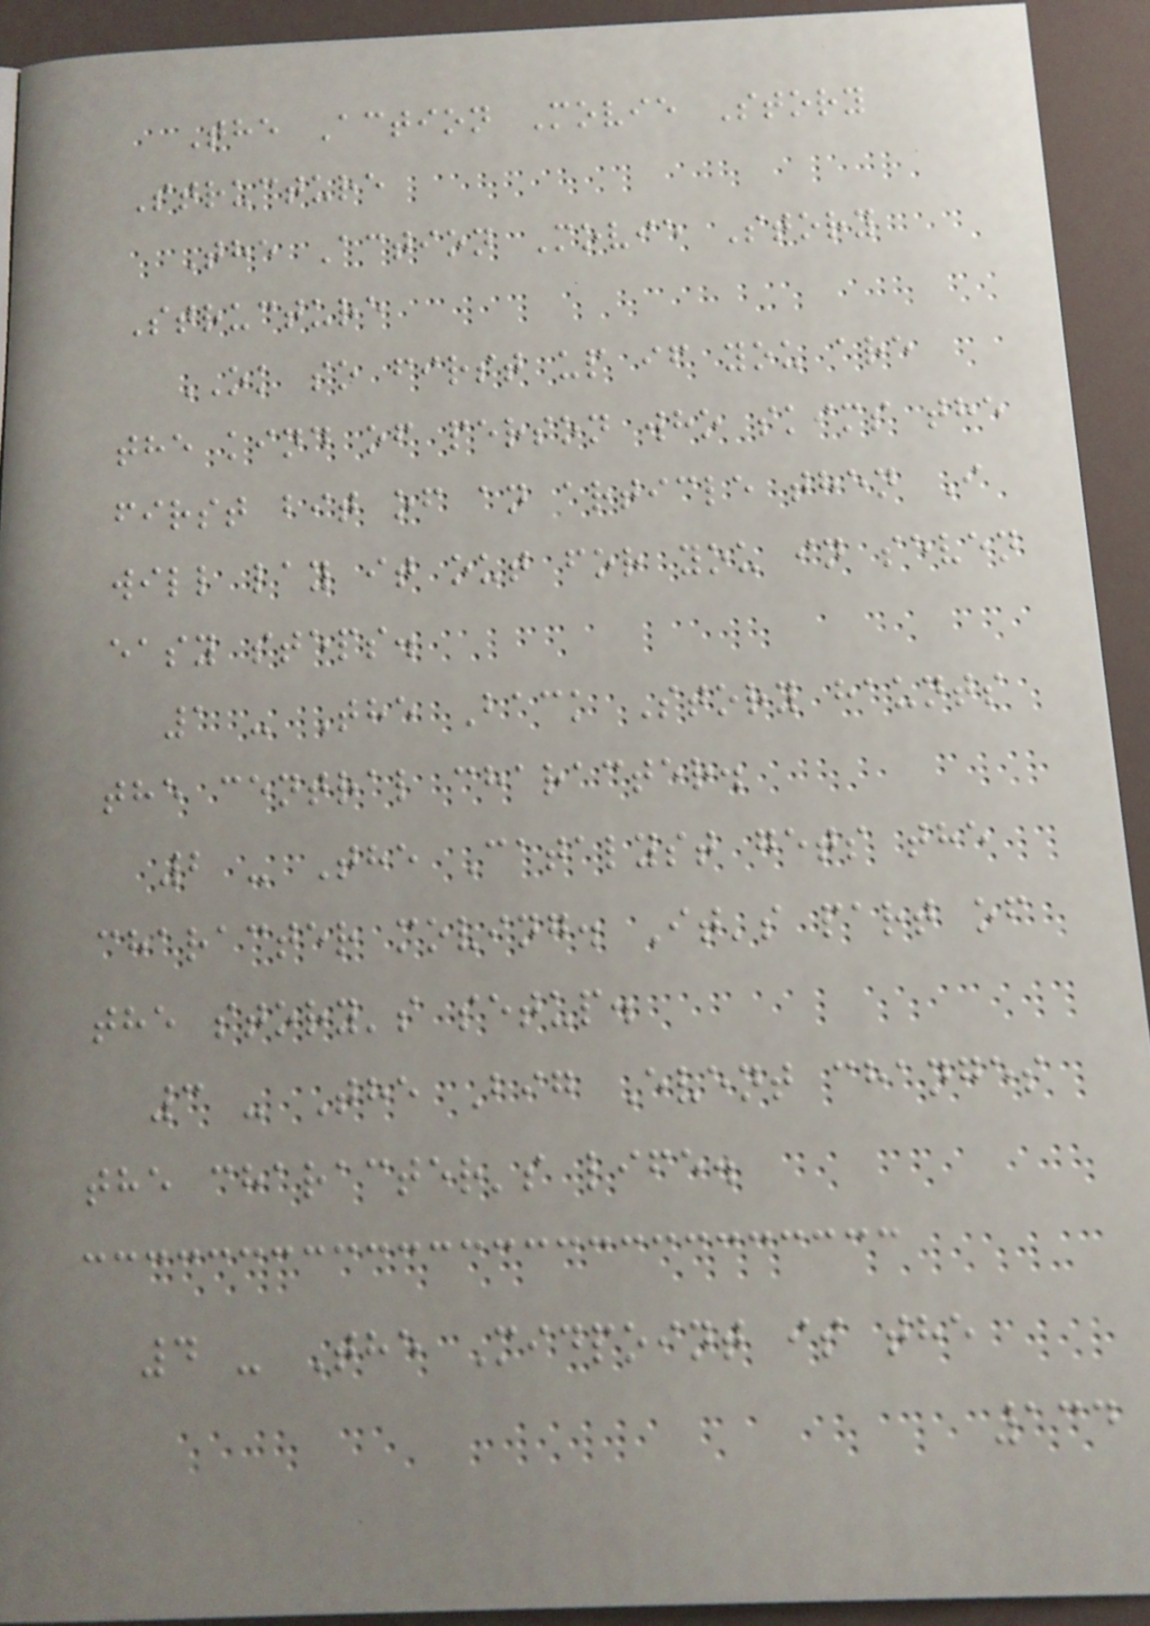The Action Movie Story
Structure
The Action Movie Story
Structure
OK so first up if you are
the kind of person who skims the
first bit of an article then I
will lay it out for you in seven
easy steps.
1 - The Back Story haunts
the central character.
2 - The Catalyst gets the
character moving. It's part of
the story's setup.
3 - The Big Event changes
the character's life.
4 - The Midpoint is the
134
